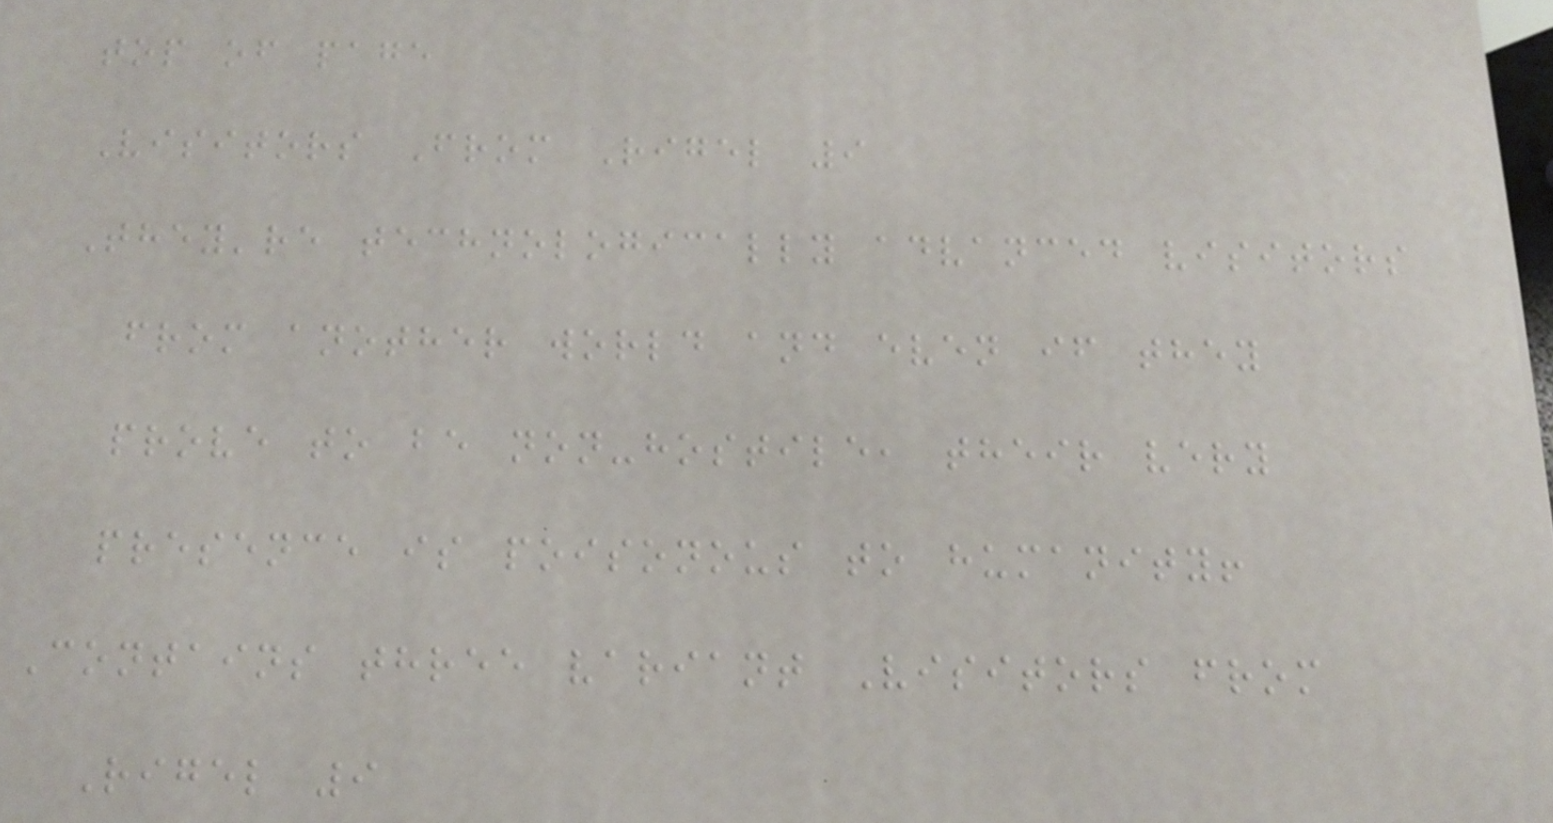top of page
Visitors From Rigel 9
They're technologically advanced visitors
from another world and even if they
prove to be non-hostile, their very
presence is poisonous to humanity!
Contains three variant Visitors from
Rigel 9
